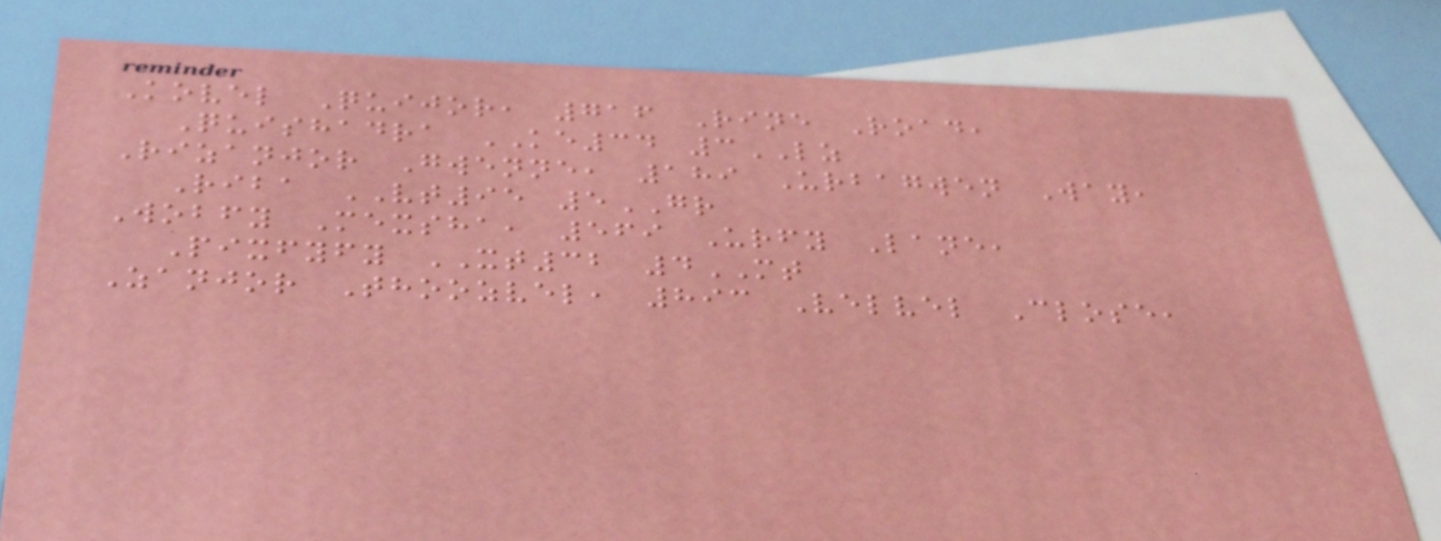Kovel Quijor, 716 Rine Road,
Quishadra KE34 3LZ
Rizanjor Gwenne, 189 Urbagwen Way,
Riba VT95 5GR
Wobfy Mexsha, 569 Urfy Lane,
Pixfyfy XT32 4MT
Zanjor Thoozvel, 893 Velvel Close,
